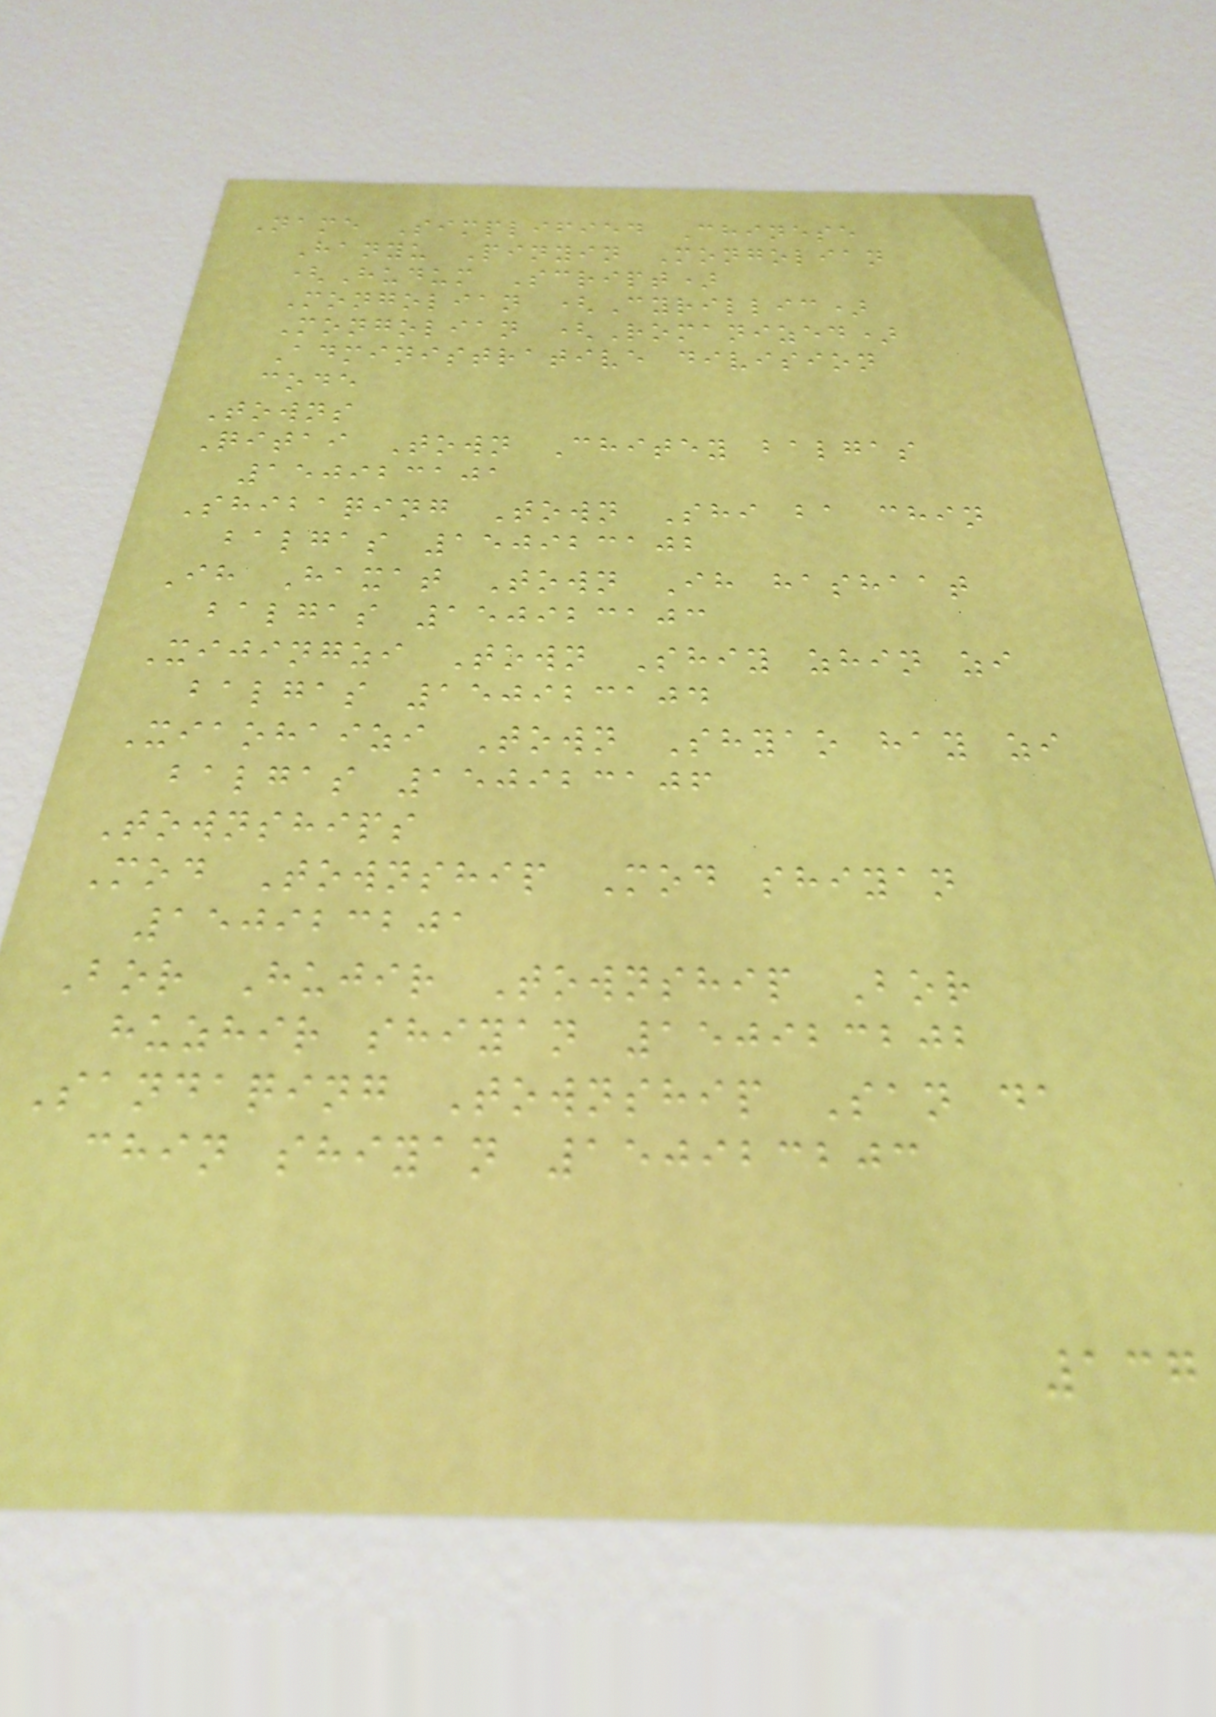Name Simplified Chinese
Hanyu Pinyin Mongolian
(Hudum Script)
Mongolian (Cyrillic)
Mongolian (Romanized)
Administrative division
code
Towns
Qitai Town Chitey balgas
150923101
Shibaqing Town Shi ba chin
balgas 150923102
Ih Haxat Town Ih hashaat
balgas 150923103
Xijingzi Town Shiy zhin zi
balgas 150923104
Xiaohaizi Town Shyao hay zi
balgas 150923106
Townships
Mod Township Mod shiyan
150923201
Bor Hujir Township Bor
huzhir shiyan 150923202
Sandaqing Township San da
chin shiyan 150923203
137
